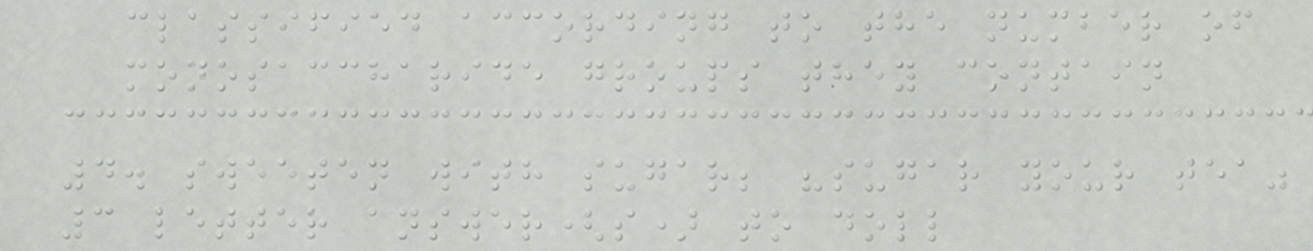classified according to the number of
monosaccharide groups they contain
4. sweeten with sugar; "sugar your tea"
3 letter answer(s) to doll
